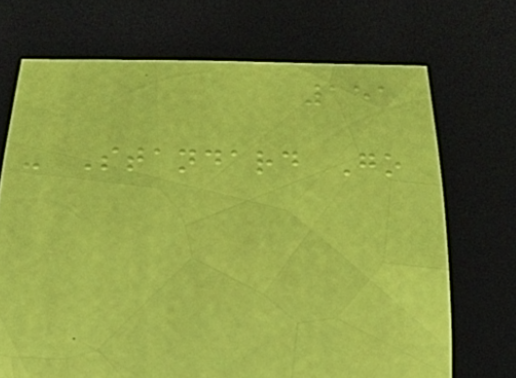151
- Standard Go
